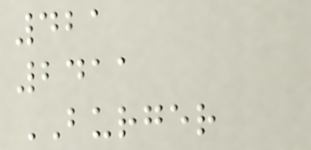421
2411
BURGER
